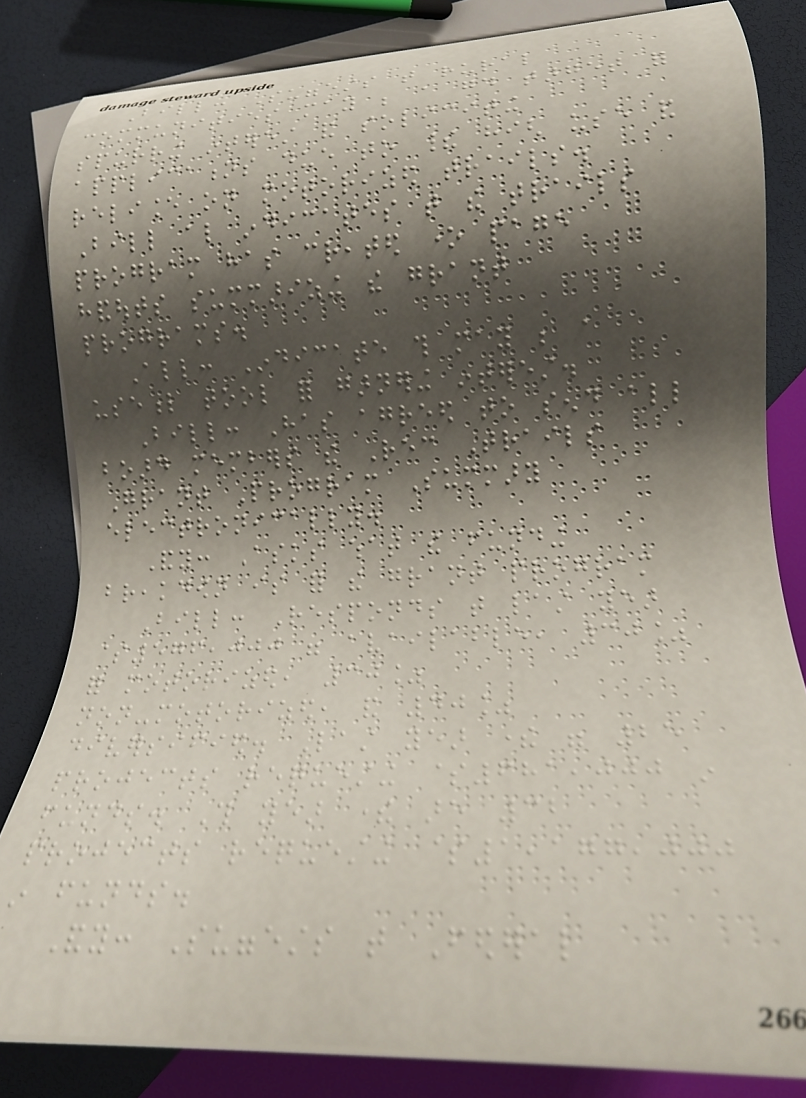Bill: Suggests that rural
communities may be a good target for
spurring interest and soliciting
applications due to their high use and
reliance on motorized trails.
Bill also indicates that the trails
program has created one page
handouts summarizing the grant
programs.
All: Indicate this may be a
useful tool for garnering interest.
Bill: Has agreed to send all
board members the Rec Trails
Grant Program Summary
electronically.
Andy: Asks what the funding
breakdown is for the grant program
Bill: Responds that last year
$576,000 were available, 30%
for motorized, 30%
non-motorized, and 40%
diversified. Last year there were 25
projects requesting $681,000 in
funds. This year there are 32
projects requesting $1,177,000
in funds.
Andy: Suggests that Federal
